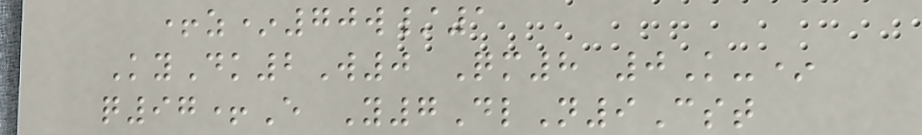+z*70w/1
KyDk2W0 Qm8 0K-*
q97+E Y7DlN9Cst
